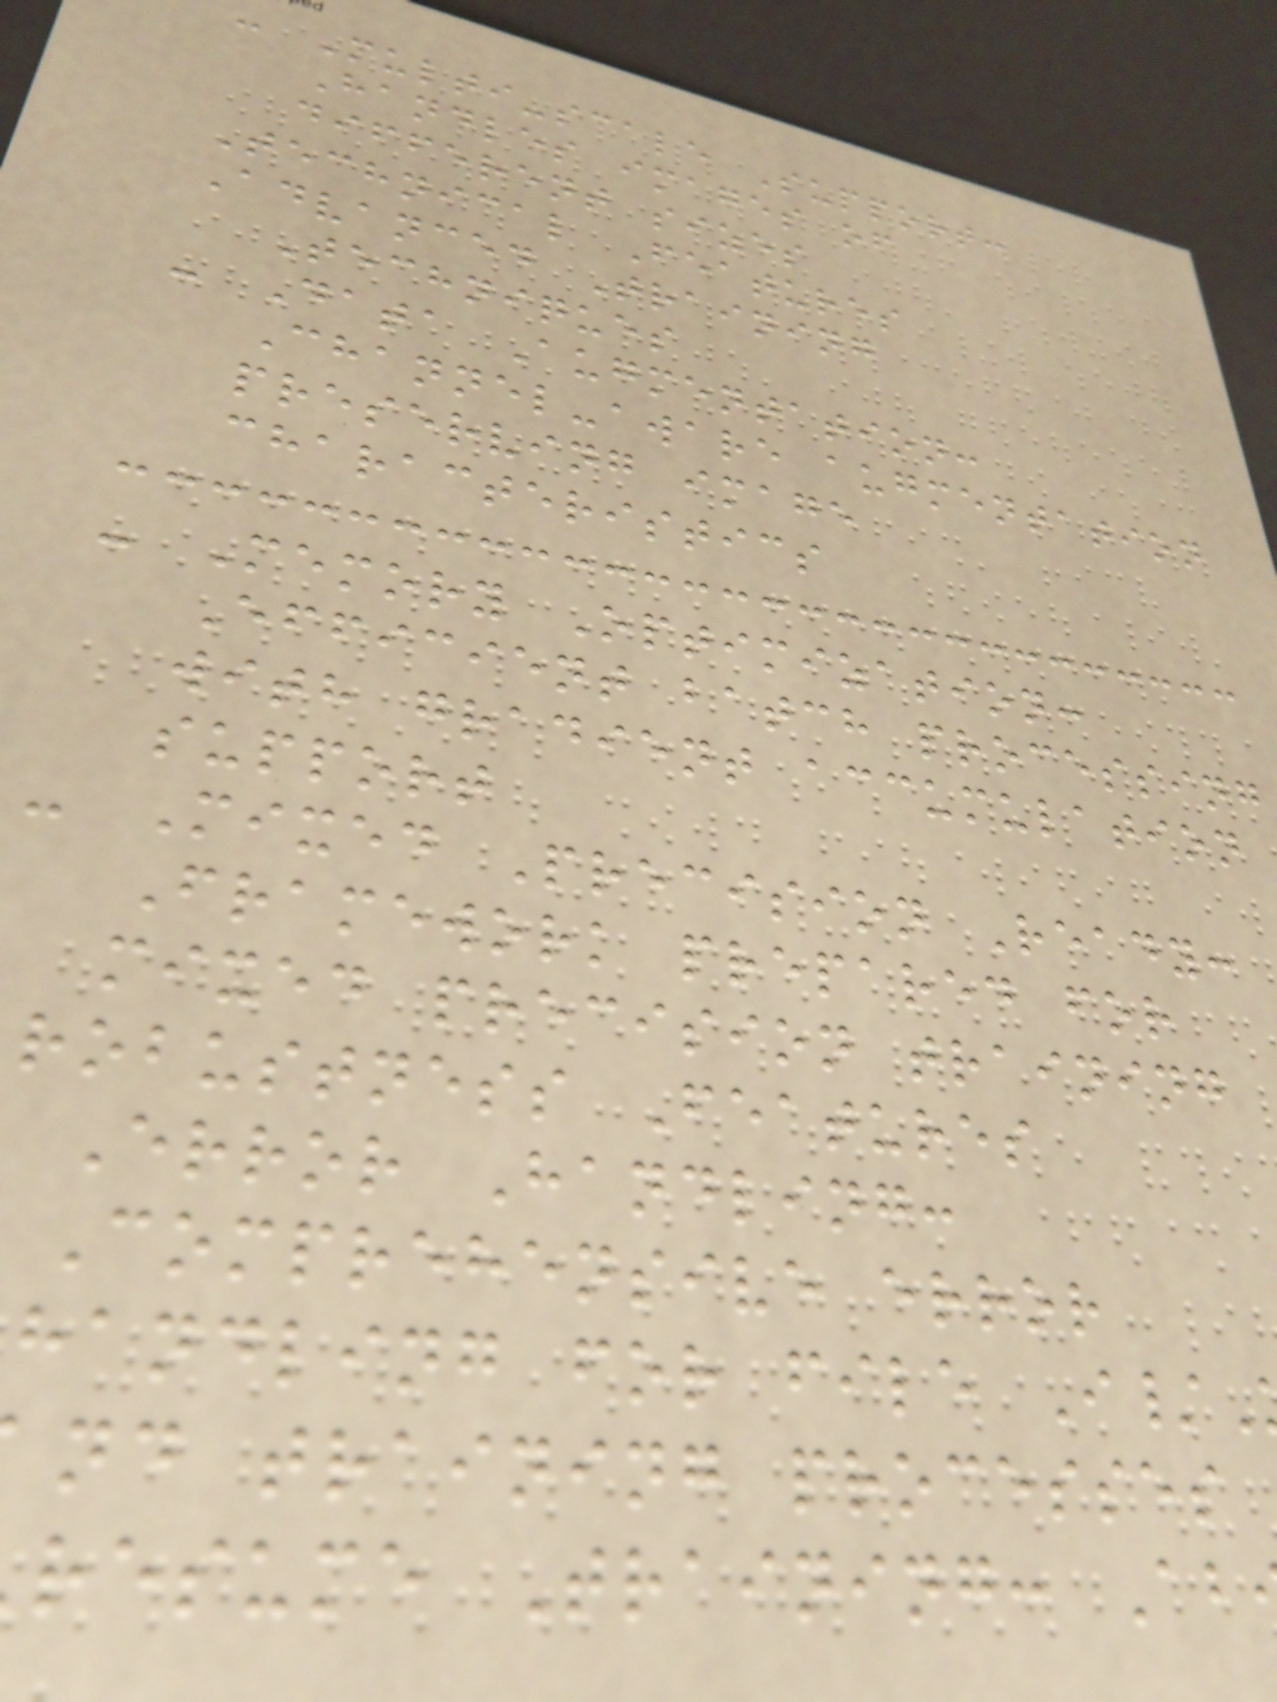Multi-scale Support:
Handles images of
different sizes
Technical Features
Advanced Training
Techniques
- Data Augmentation:
Channel-aware augmentation
preserving image
characteristics
- Memory Optimization:
Efficient batch processing
with gradient accumulation
support
- Mixed Precision Ready:
Framework prepared for
mixed precision training
robustness Features
Error Handling:
Comprehensive error
handling for file I/
nd training processes
resume Training: Ab
